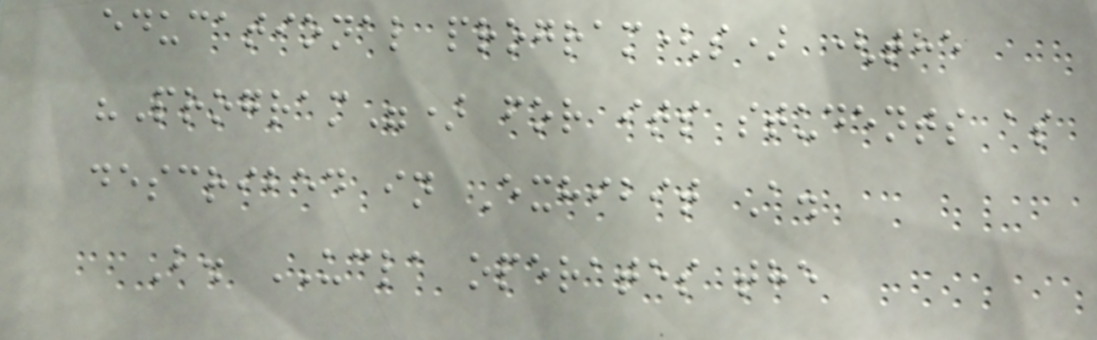educational program(s) (the
"Program") for its students as
described in Exhibit A.
B. UCLA operates the
